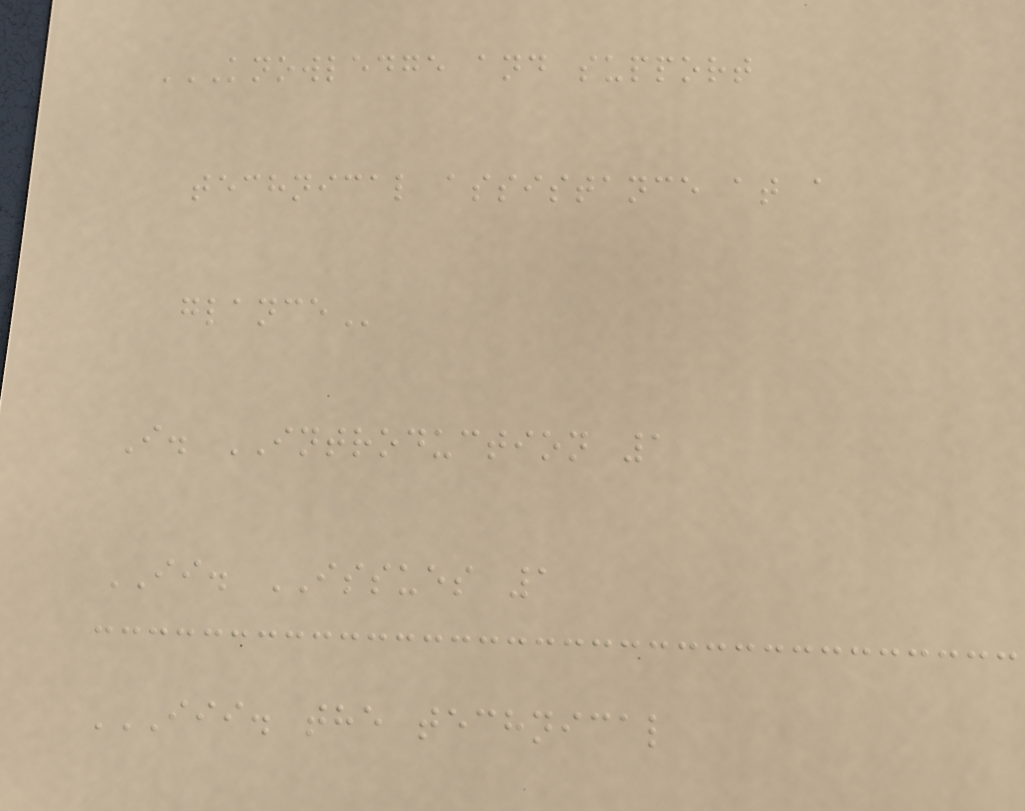KNOWLEDGE AND SUPPORT
TECHNICAL ASSISTANCE AT A
GLANCE
I. INTRODUCTION 1
II. ISSUES 1
III. THE TECHNICAL
